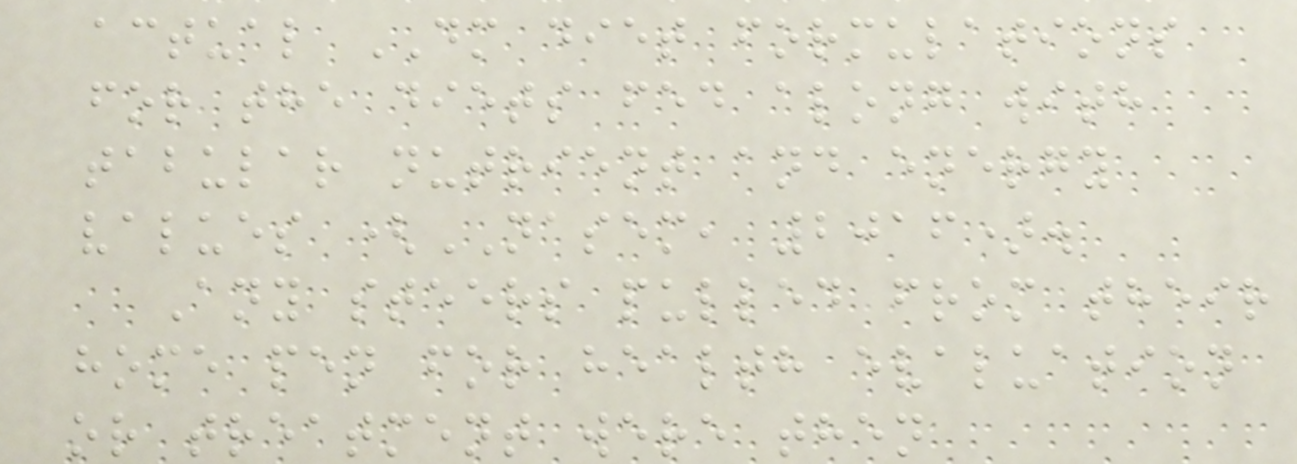actual DM diet formulations
for the diets fed along with
tabular nutrient and energy
values (NASEM, 2016).
Any steers pulled from their
home pen for health evaluation
or treatment were then
